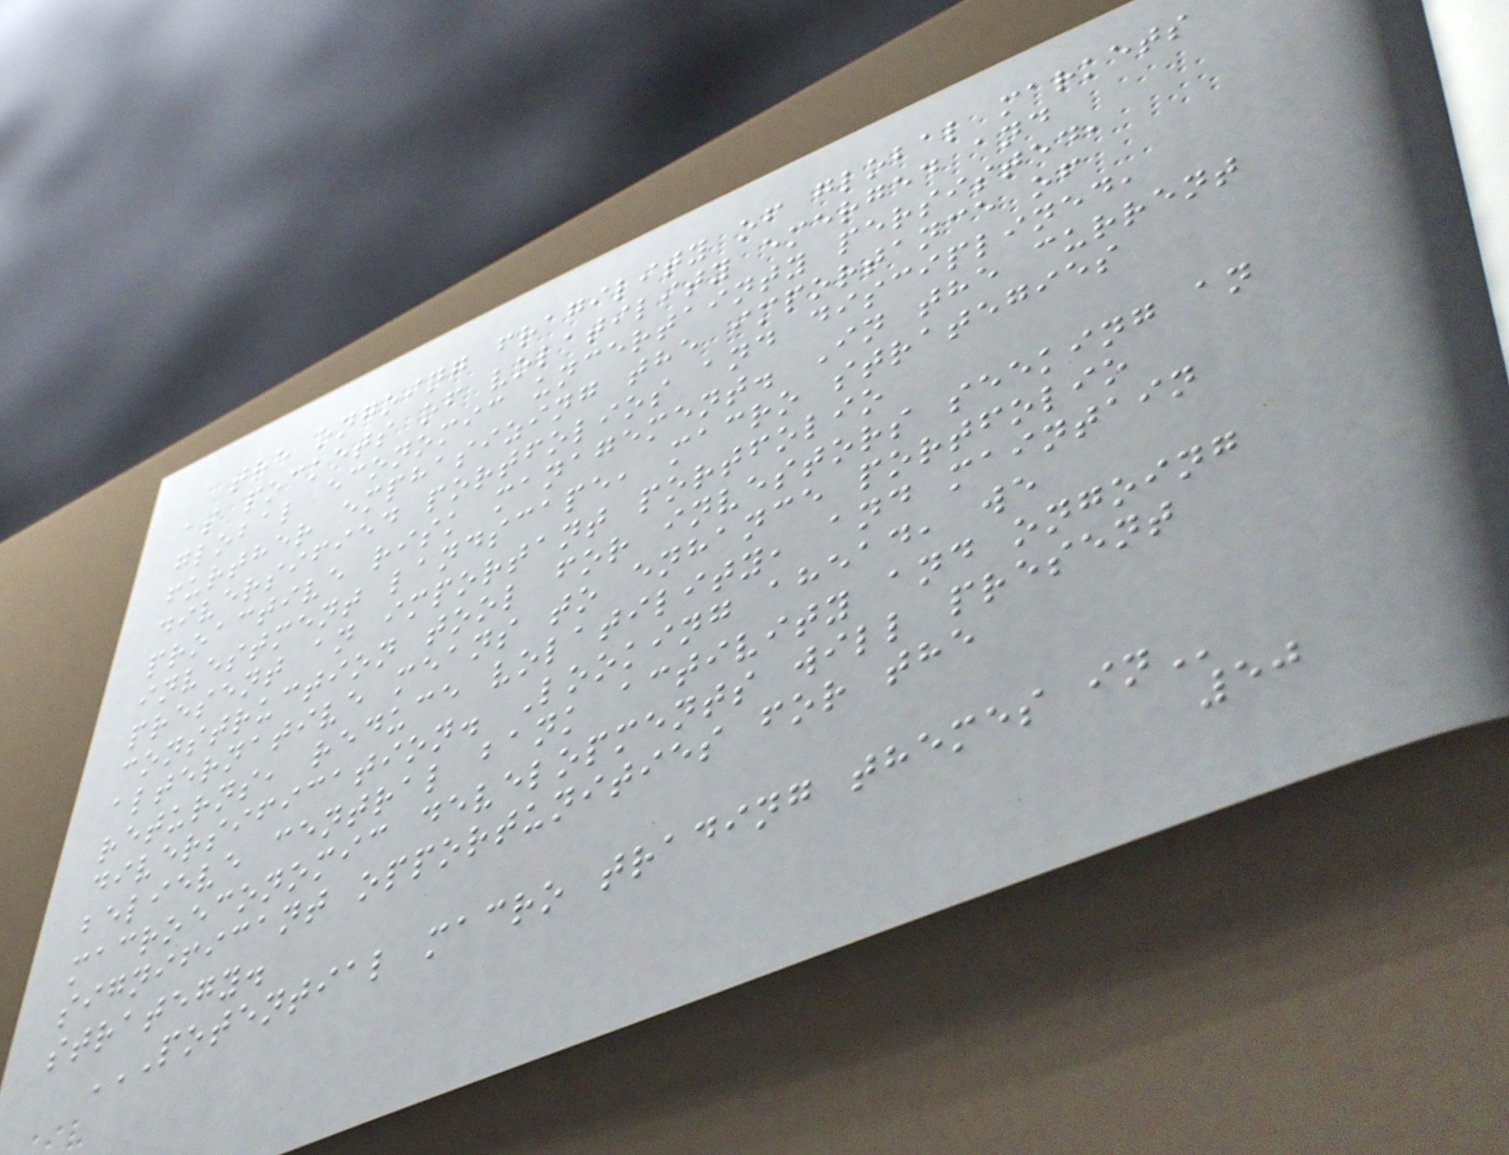the ongoing fragility of global markets
as pockets of volatility emerged and
global economic uncertainty persisted,
further emphasizing the importance of
diversified portfolios and disciplined,
proactive risk management. In the current
investment landscape, macro strategies
present an important portfolio
construction tool for investors seeking an
alternative means to enhance portfolio
returns, reduce volatility, and maintain
diversification. Looking ahead, we
believe central bank activity and ongoing
macroeconomic developments will present
significant opportunities for the
strategy.
POTENTIAL MACRO TRADING THEMES IN
50
